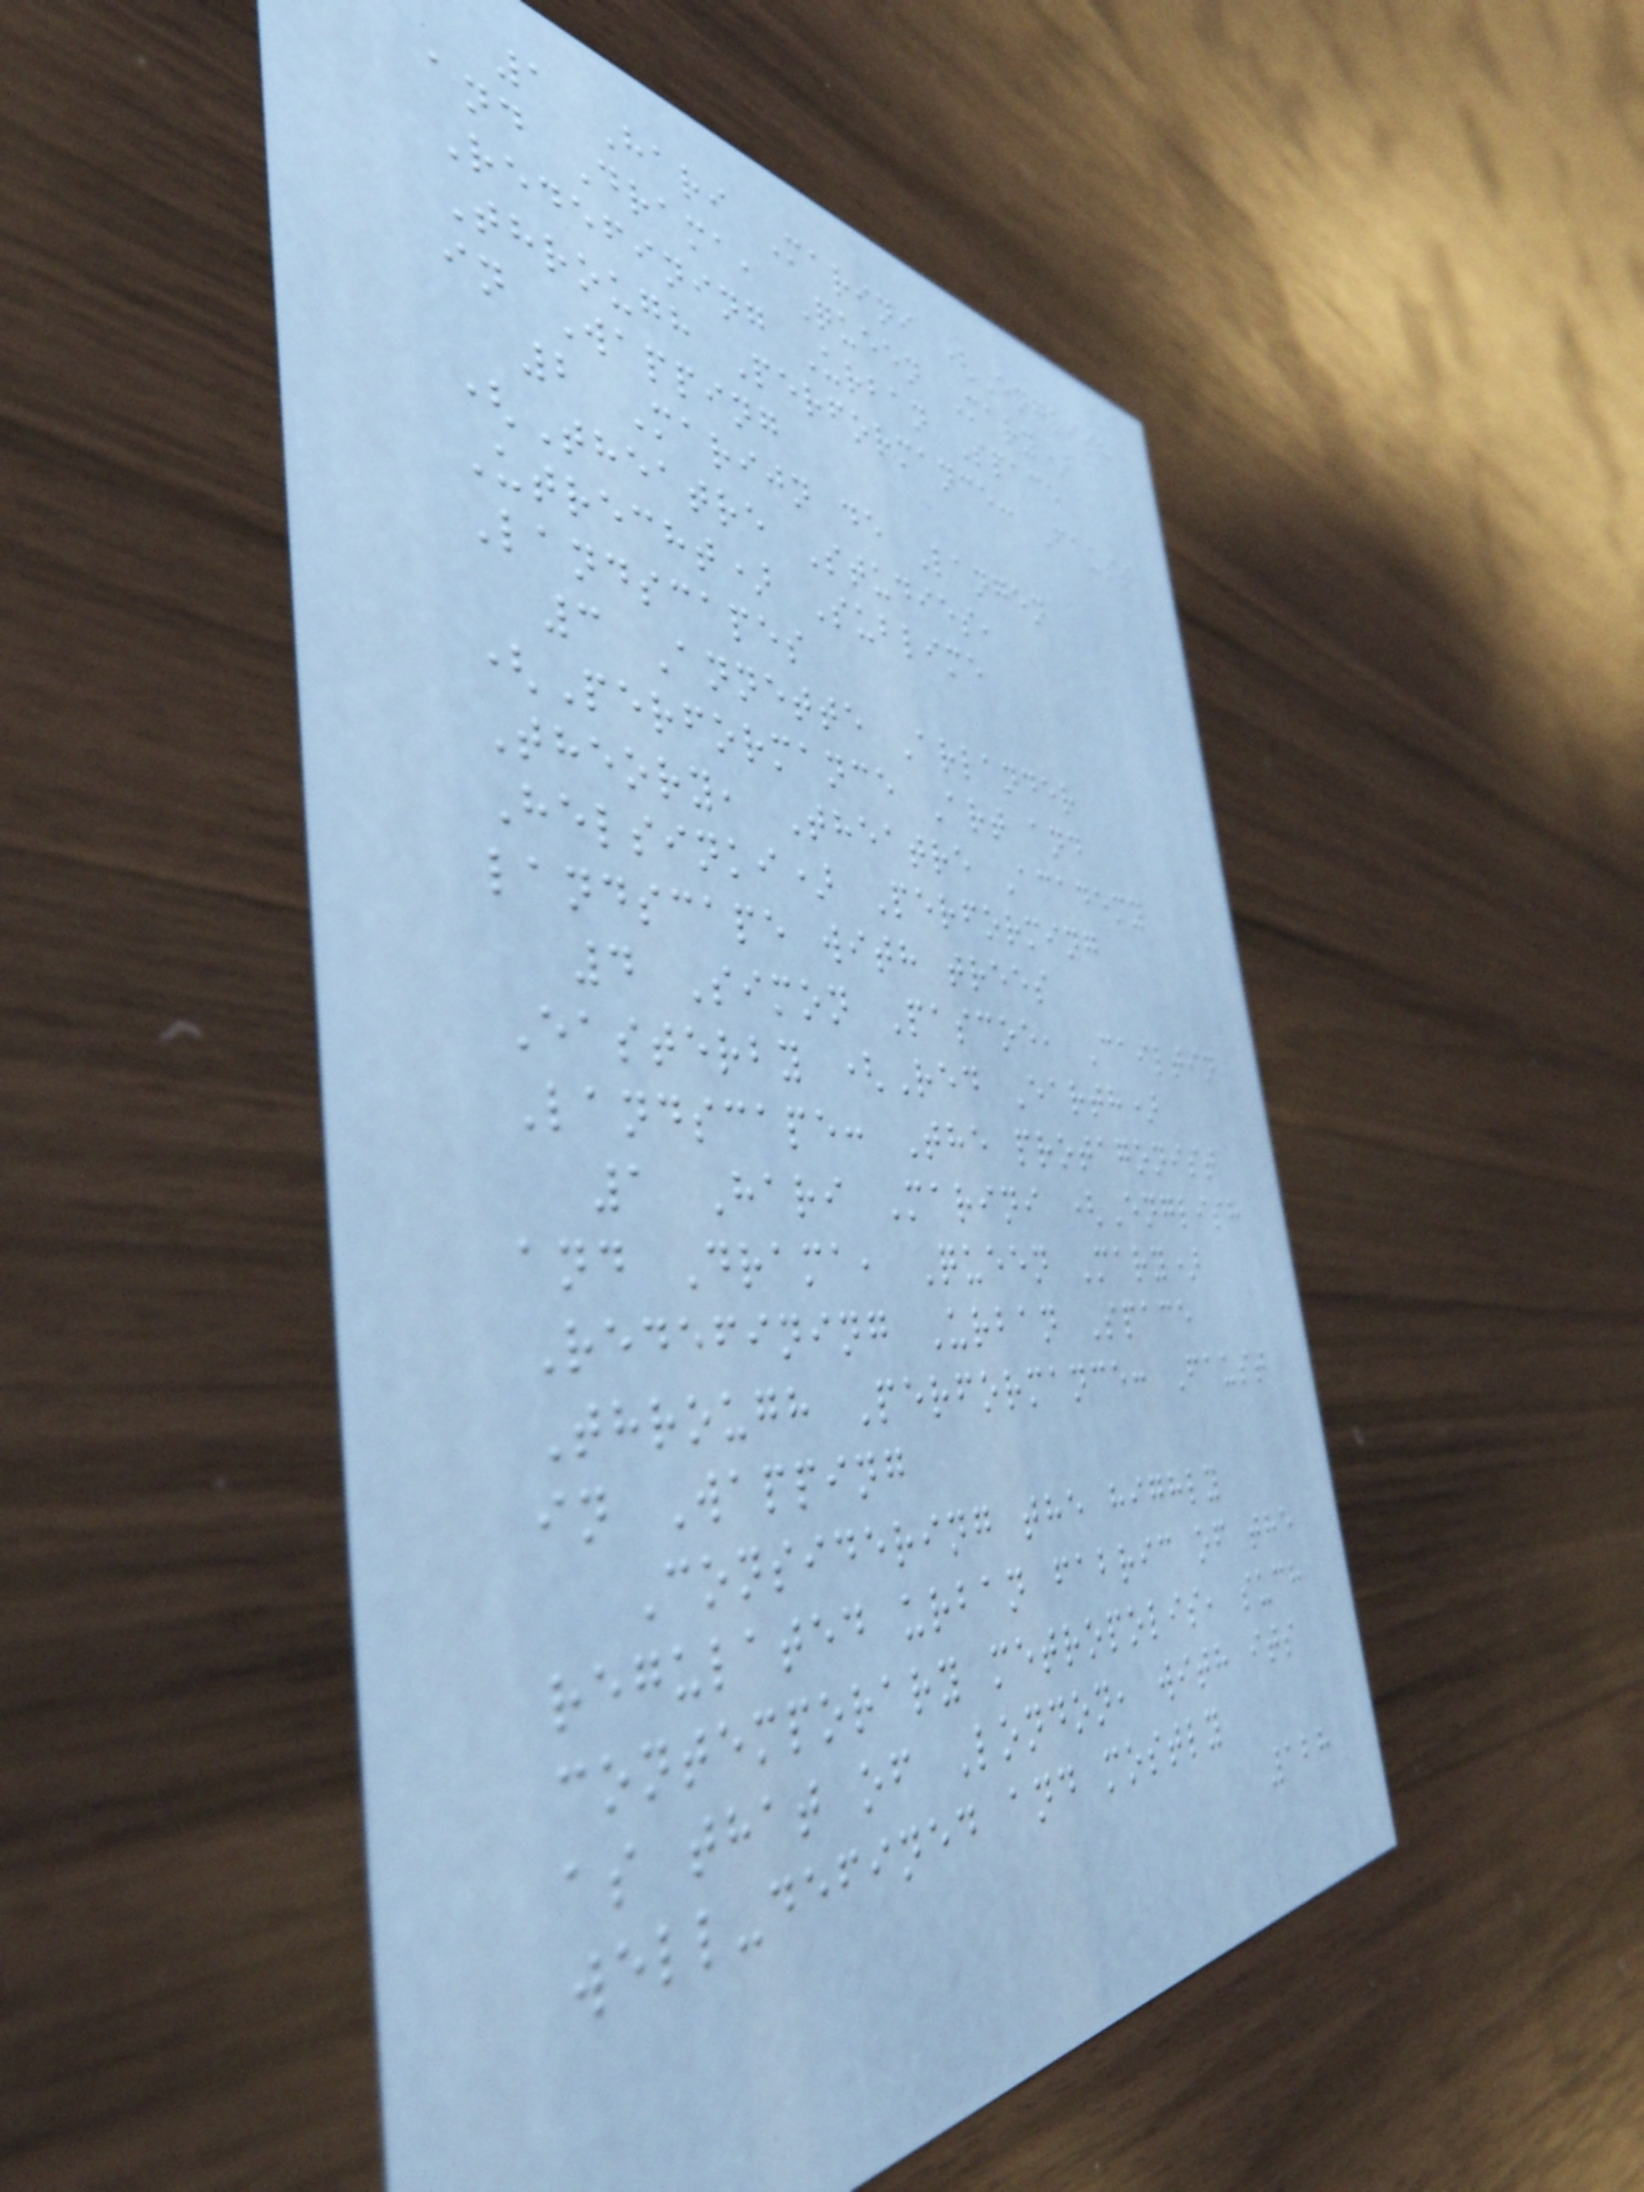1 Hari Marini (English
and Drama, Queen Mary)
Redefining Urban Space
Through Performance: Faust
in Wapping
2 Marijn de Langen
(Theatre Studies,
Utrecht) Sublime
Landscapes
3 Annette Arlander
(Performance Art and
Theory, Theatre Academy
Helsinki) Performing
landscape with trees
4 Simon Pascoe, Cailtin
Easterby (Red Earth)
Landscape: The protagonist
1 Hari Marini (English
and Drama, Queen Mary)
Redefining Urban Space
Through Performance: Faust
in Wapping
Considering the highly
regulated urban fabric of the
contemporary metropolis, such
as that of London, with its
well-defined and mostly
128
